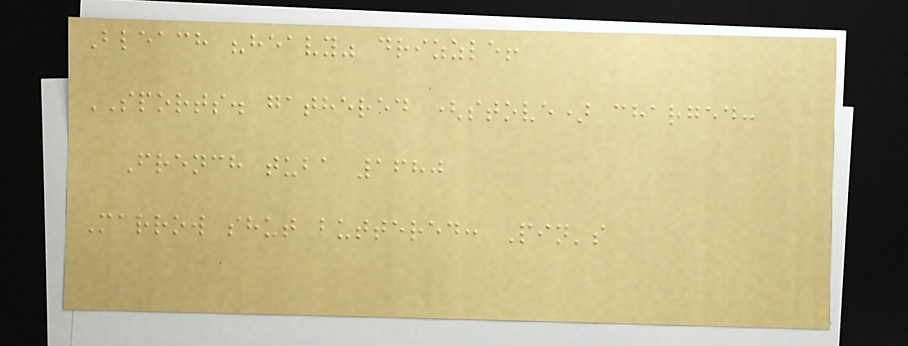Bleach "heavy" drizzle!
SPORTS. gathered (stove) charged:
French tuba 1680
Marrow shut buttered: Pin's
